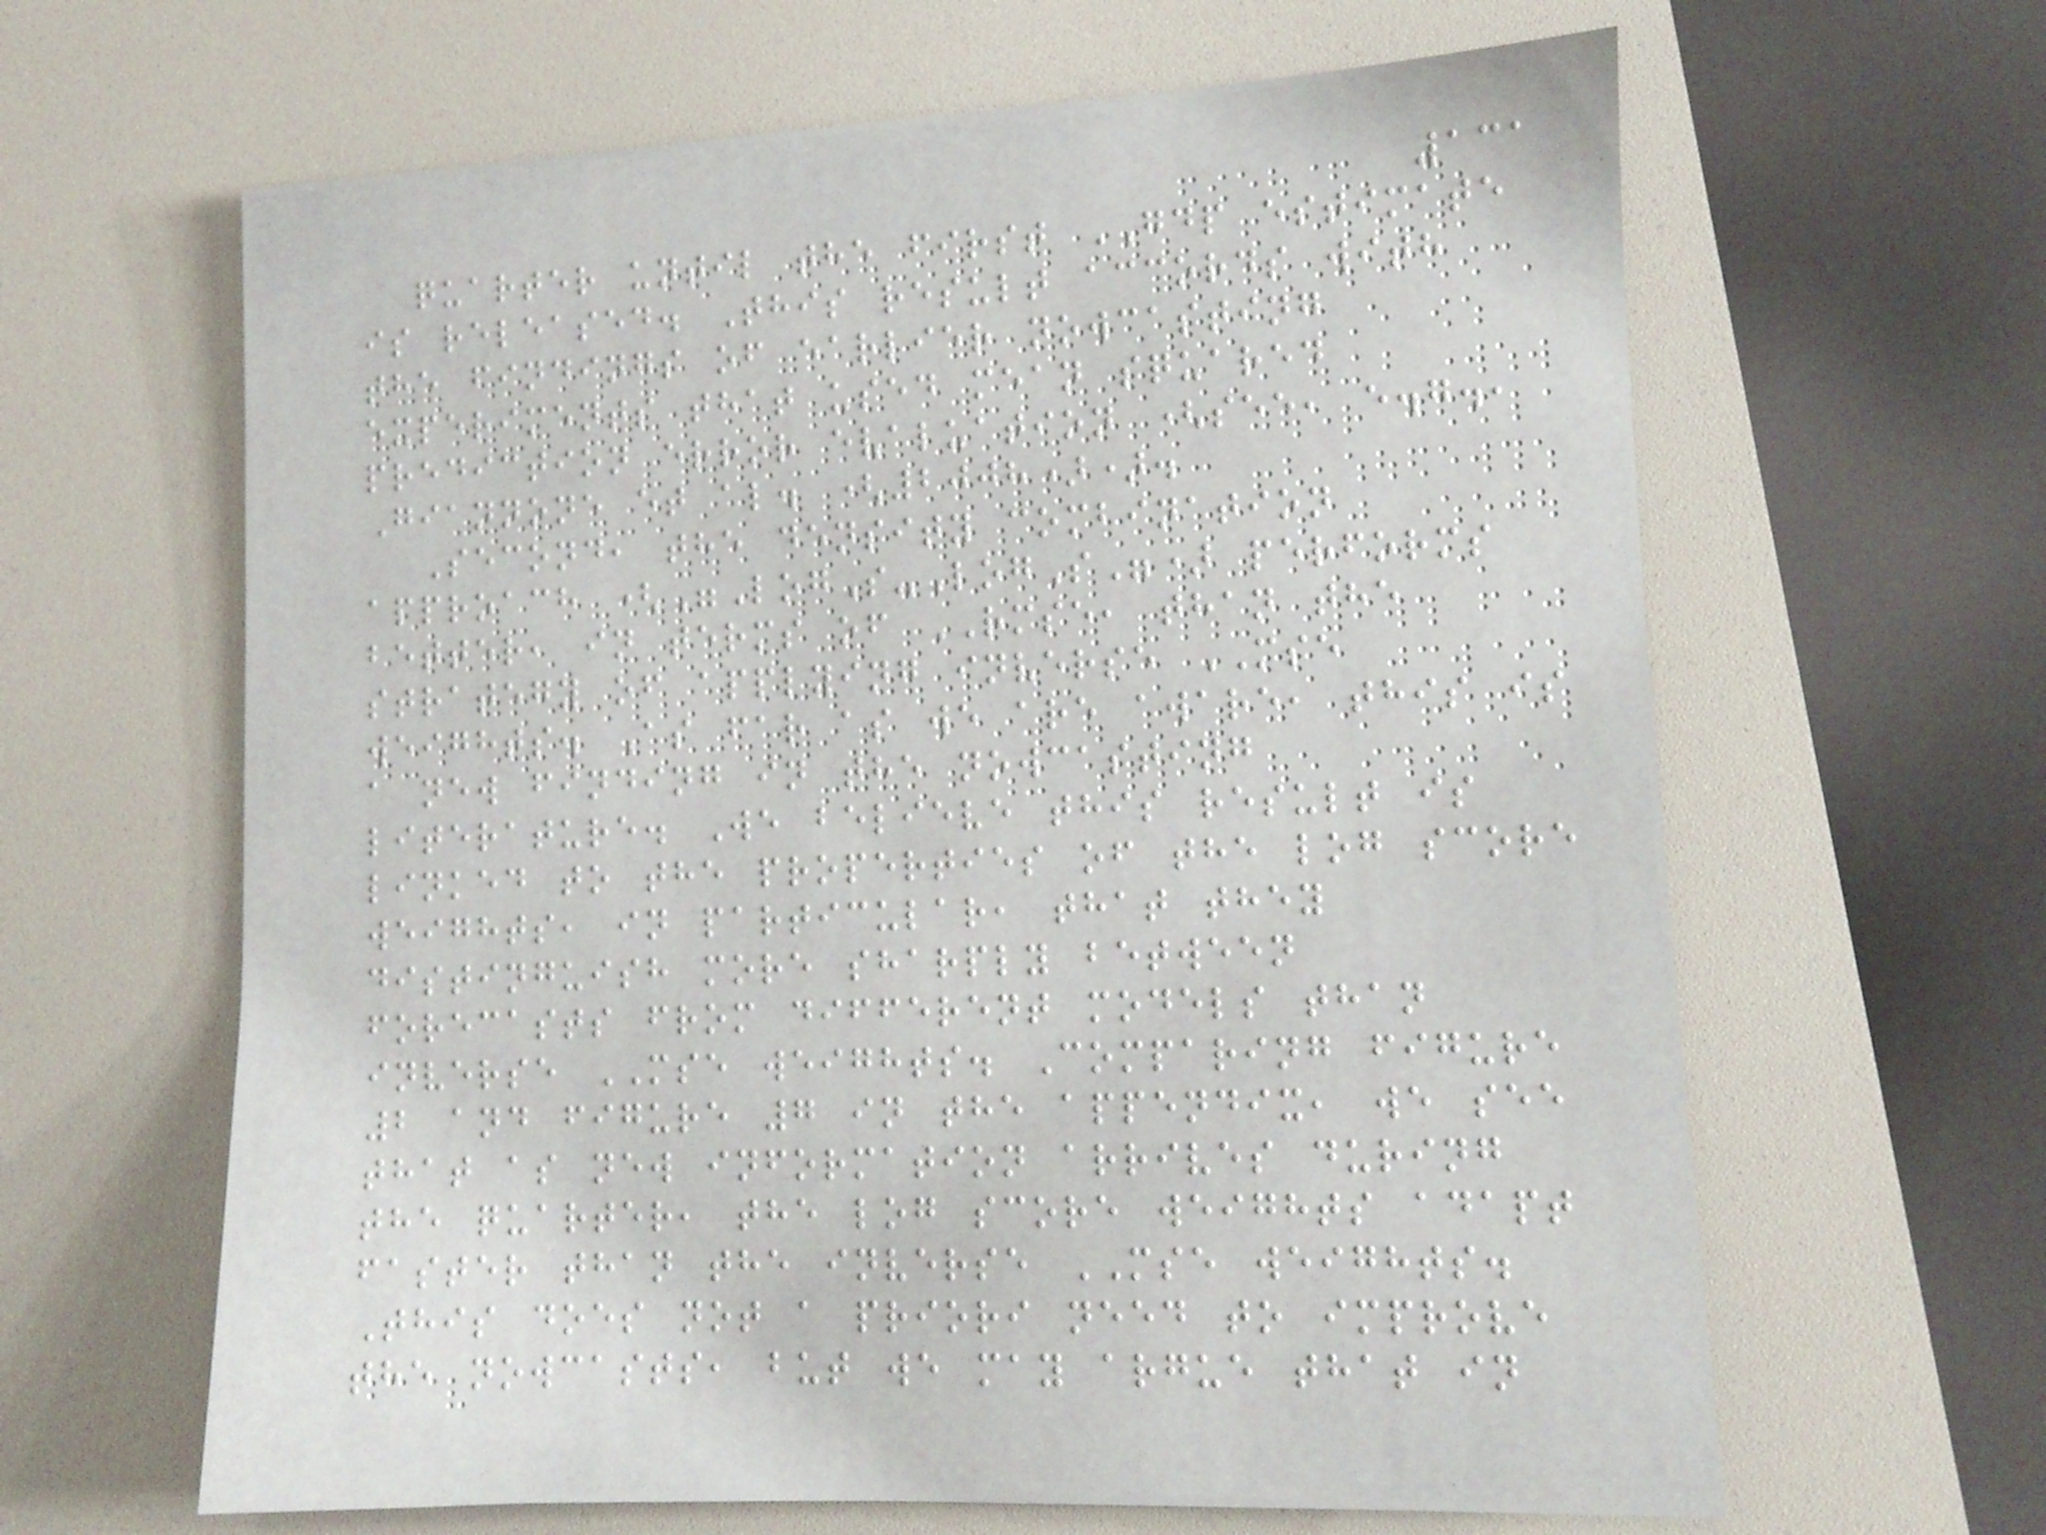131
quarter until the first GDP estimate
is released. This result accords with
the findings of earlier nowcasting
experiments that used mean squared
prediction error evaluation (see, e.g.,
Giannone et al. (2008)).
Second, the density combination
approach ("LogS-LogS") performs
better, in terms of RMSE, than the
strategy of applying inverse MSE
weights. As far as we are aware, this is
a new finding in the nowcasting
literature. We believe this result is
linked to the properties of the log score
weights, in particular, that they
distinguish more sharply between
forecasts from different models than
inverse MSE weights. Comparing figure
2 and figure 7 in the appendix, we see
that as new information arrives during
the quarter, the log score weights adapt
faster than the inverse MSE weights.
This does not a priori need to improve
the nowcasts, but we may argue that in
